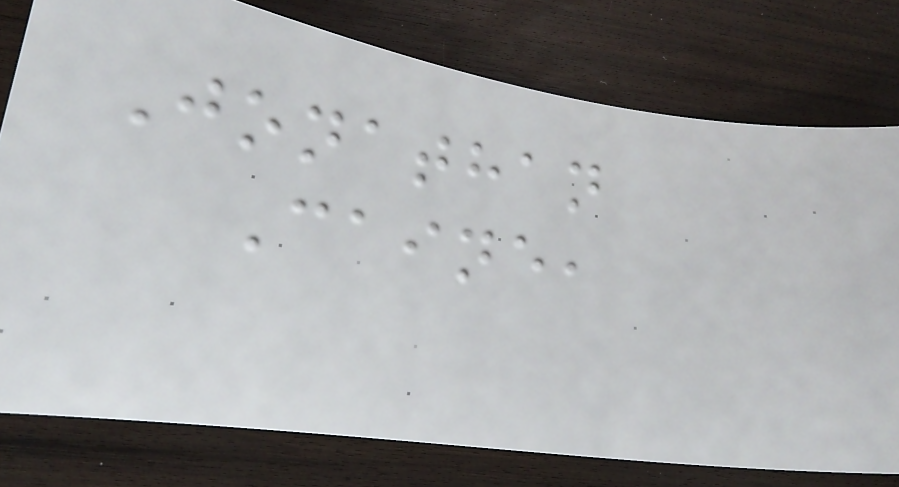Jonathan
Caine,
